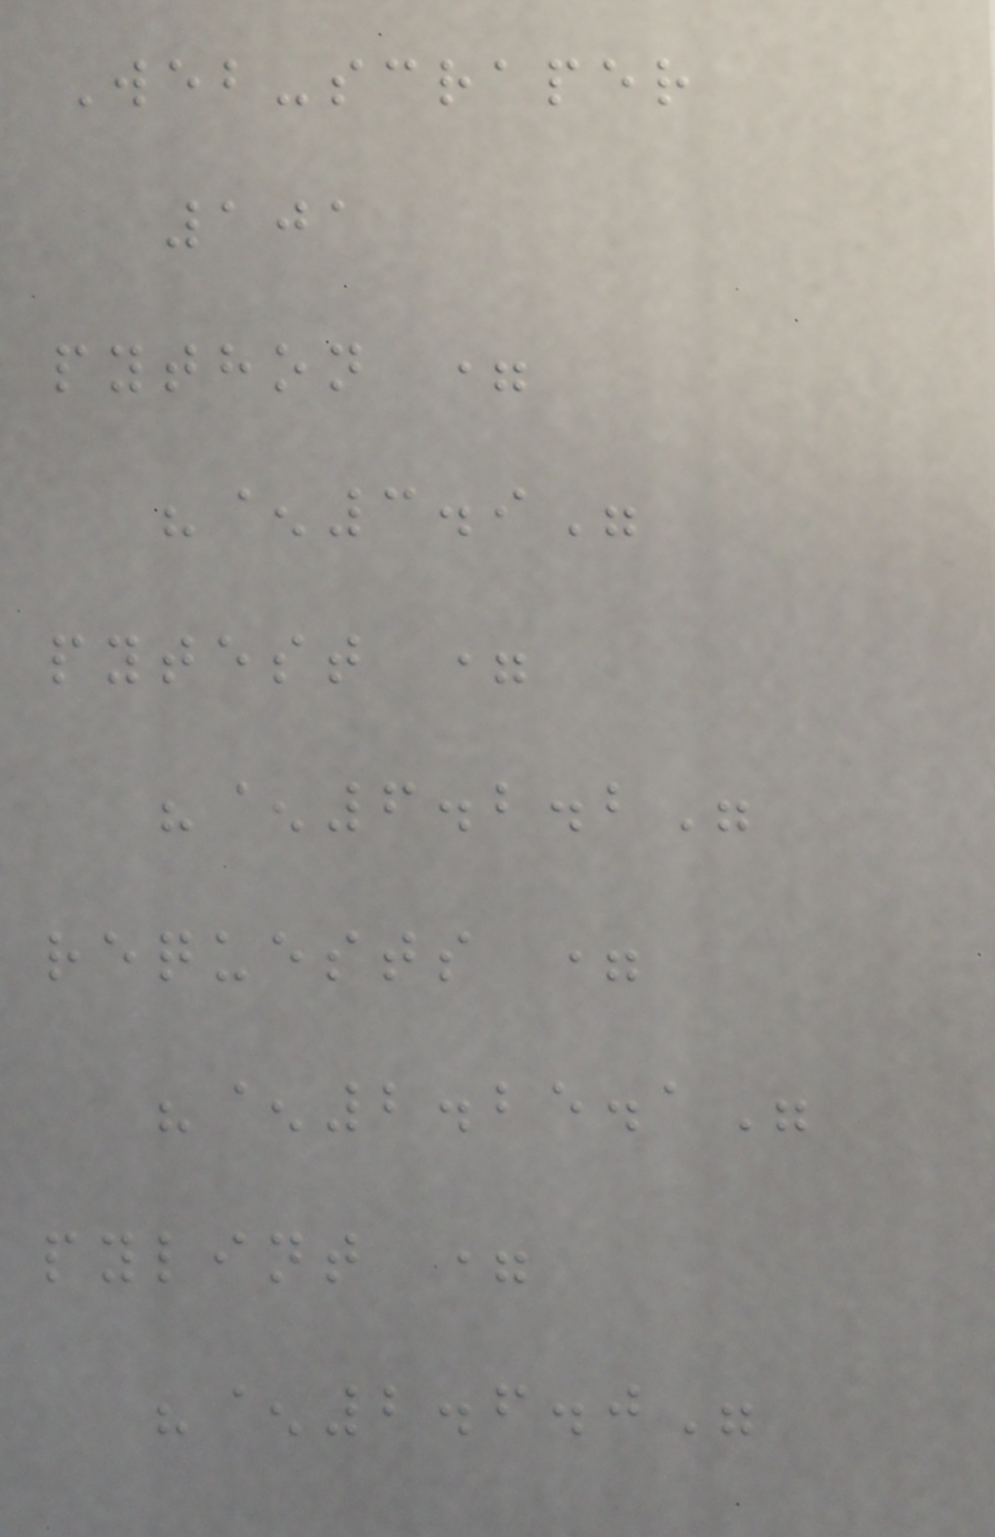Web-scraper
101
python =
"^3.9"
pytest =
"^6.2.2"
requests =
"^2.25.1"
pylint =
"^2.6.0"
